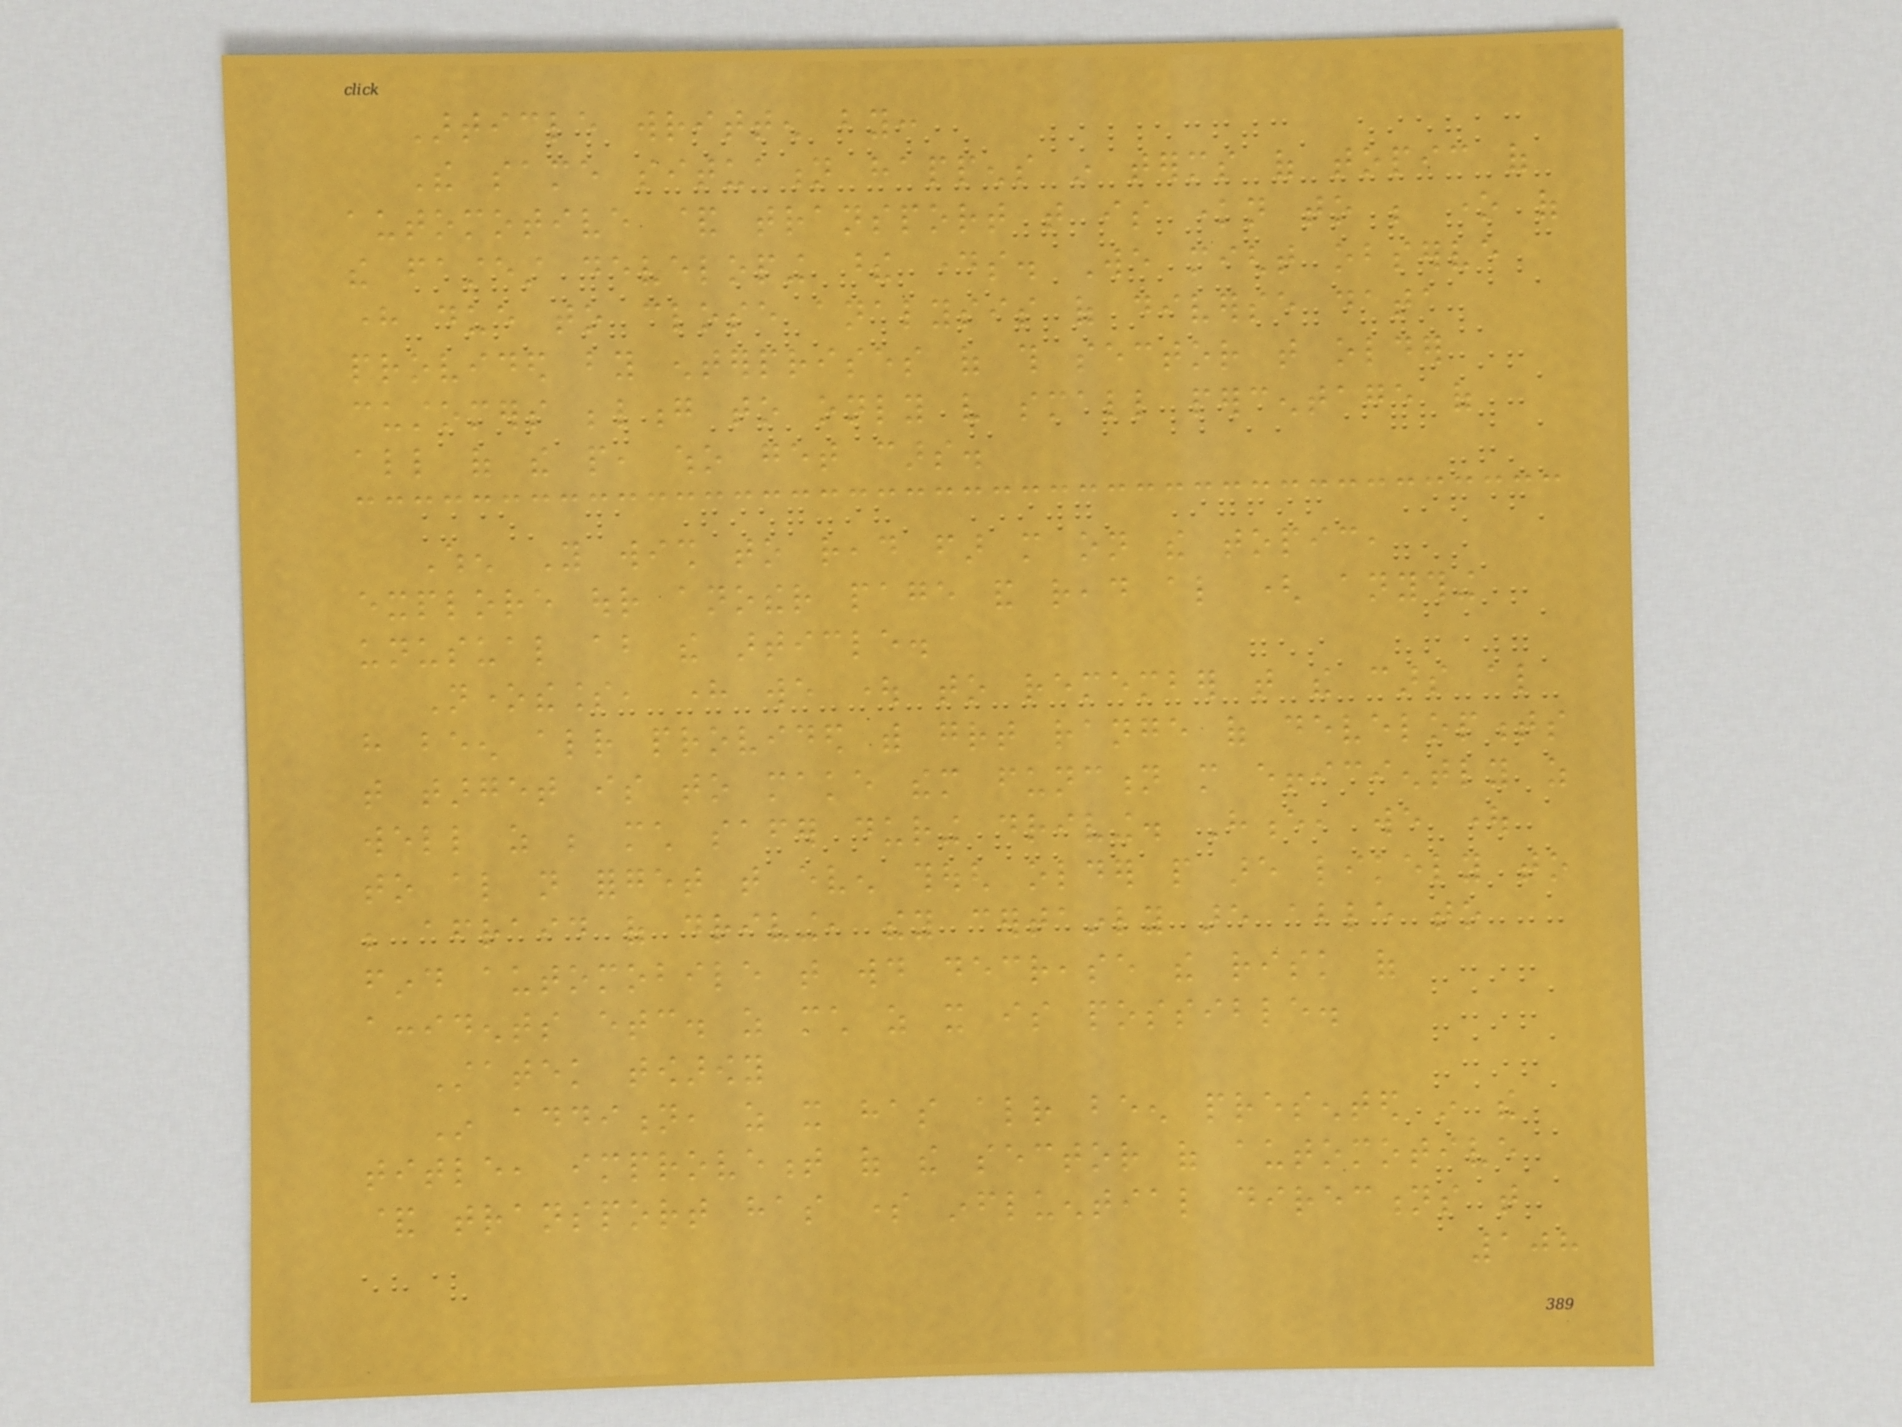Article written by:
The same situation happens in terms of topic of
automotive & transport that is known to be one of
the fastest developing these days. We might observe
here due to close analysis of diverse data
provided by enterprises of this sector that older
customers belong to only very small percentage of
all of the people, who get cars.
When You wish to read far more on the topic,
explore our another page and read also ( anything
unusual about the article.
Nonetheless, here we ought to remember that the cars also
have been already provided with great range of developments
that target is to make them function more efficiently as
well as be much safer during driving. Hence, we ought
to also not forget that even though older people are likely to
be afraid of driving, they certainly are able to
find automobile that would decrease the risk of
accidents etc. as much as it is possible.
Statek towarowy
In addition, as it has already been presented in the
title, improvement of the sector of automotive
& transport has some influential directions that
108
